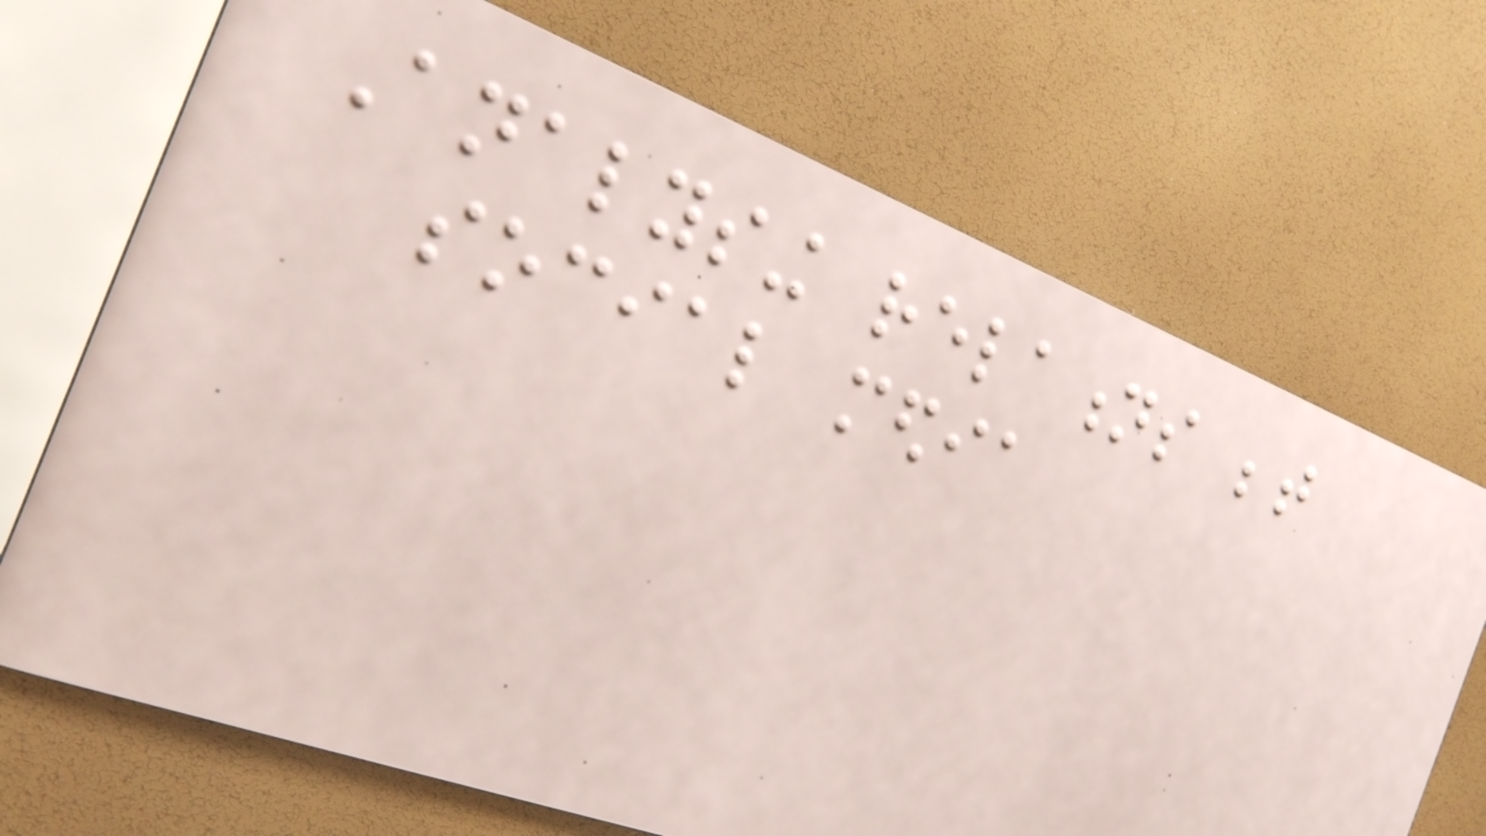Analysing relations between
social media
